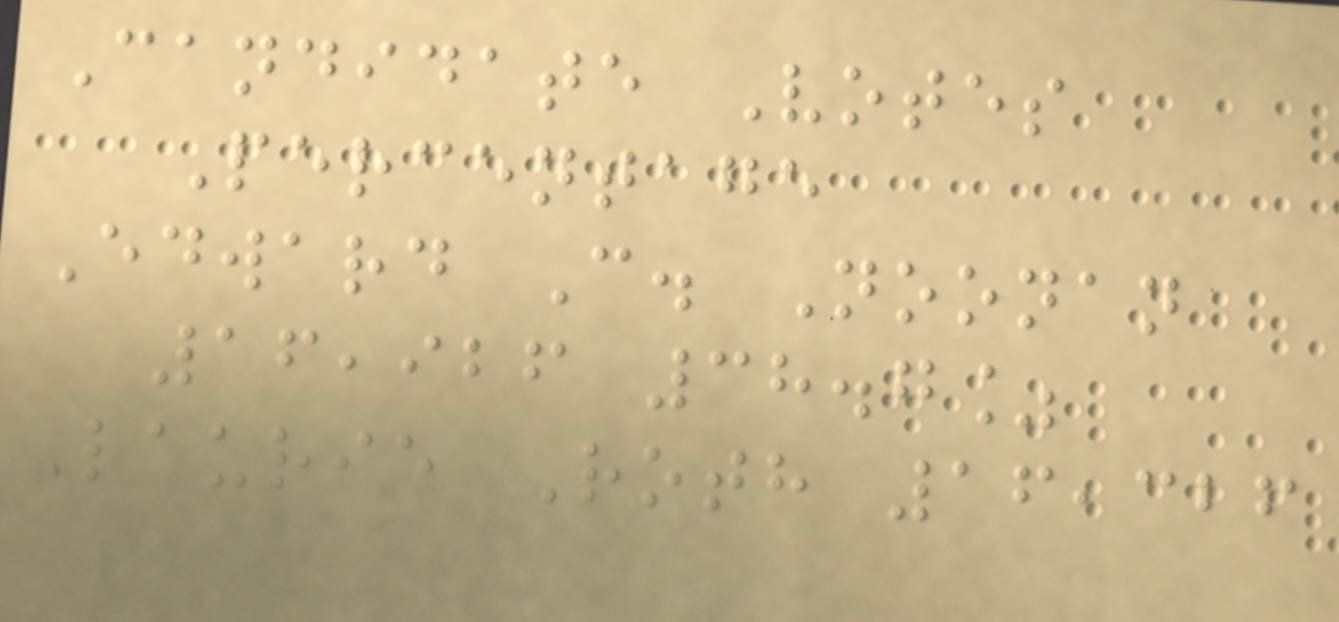Candidate Votes
Percentage
Edward C. Noonan
16,926 38.7%
Laurie Roth 16,326
